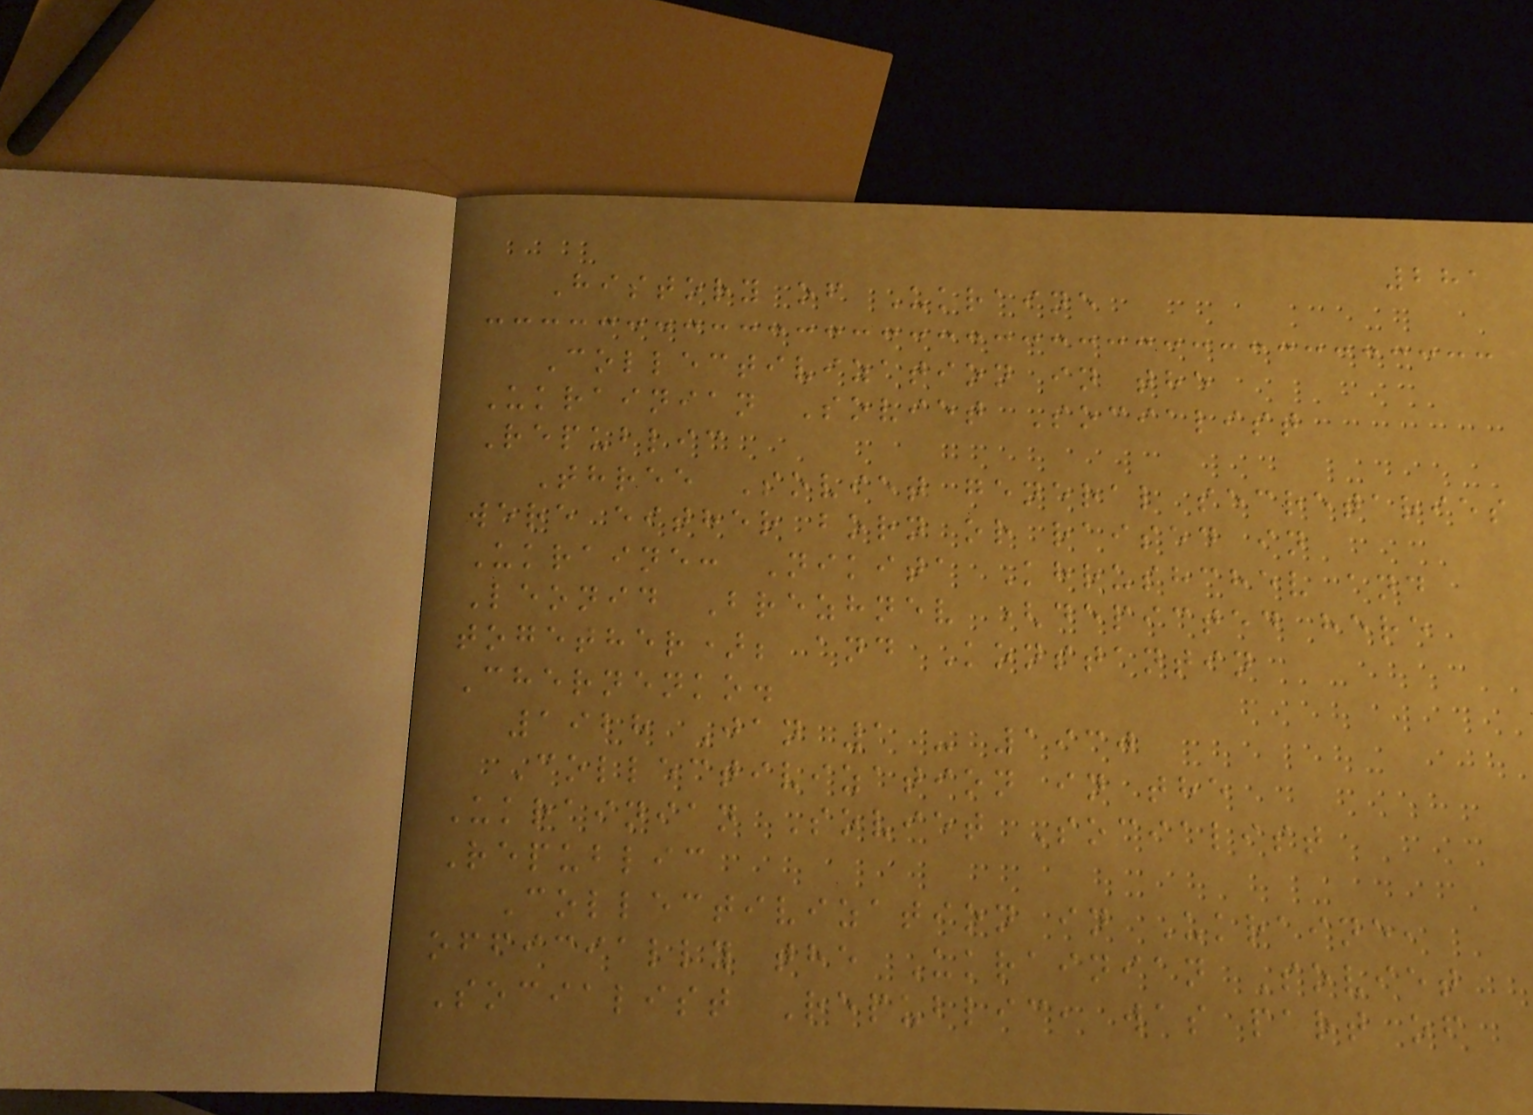281
History of Ukraine
Collectivization in the
Ukrainian Soviet Socialist
Republic
Three Soviet general secretaries
were either born or raised in
Ukraine: Nikita Khrushchev and
Leonid Brezhnev (depicted here
together); and Konstantin
Chernenko.
1928 Jan 1 - 1930
Collectivization in the
Ukrainian Soviet Socialist
Republic
Collectivization in Ukraine,
officially the Ukrainian Soviet
Socialist Republic, was part of
